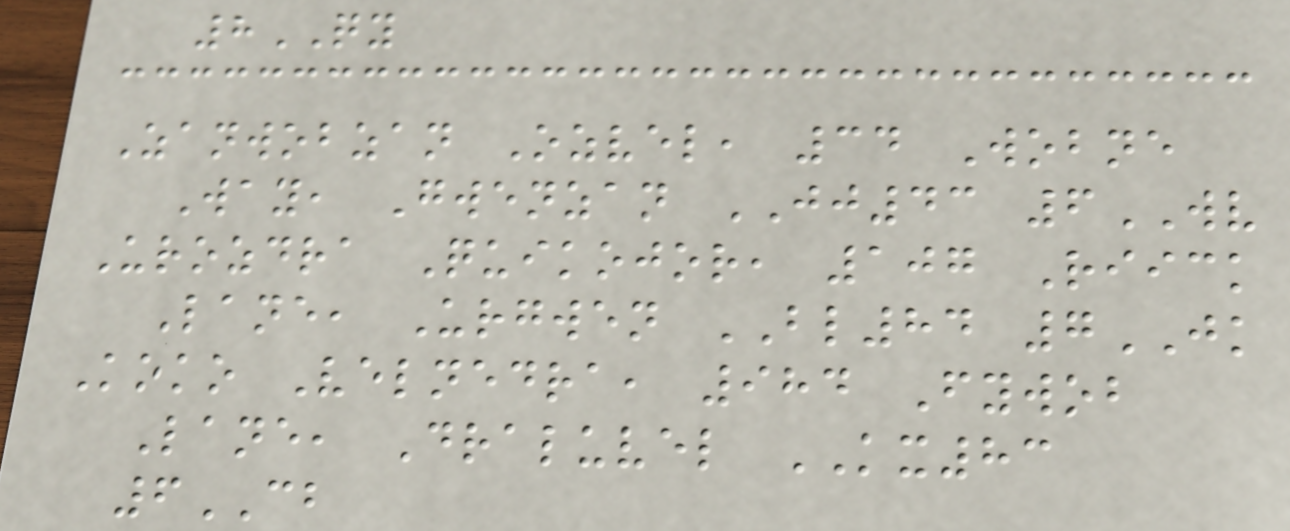8QY
Zanwobzan Ozvel, 34 Wobne
Way, Gwenzan JJ43 6WV
Urozdra Quikojor, 107 Riick
Lane, Urgwen BL84 7JK
Koko Velnedra, 984 Fywob
Lane, Draluvel KX83
6CB
